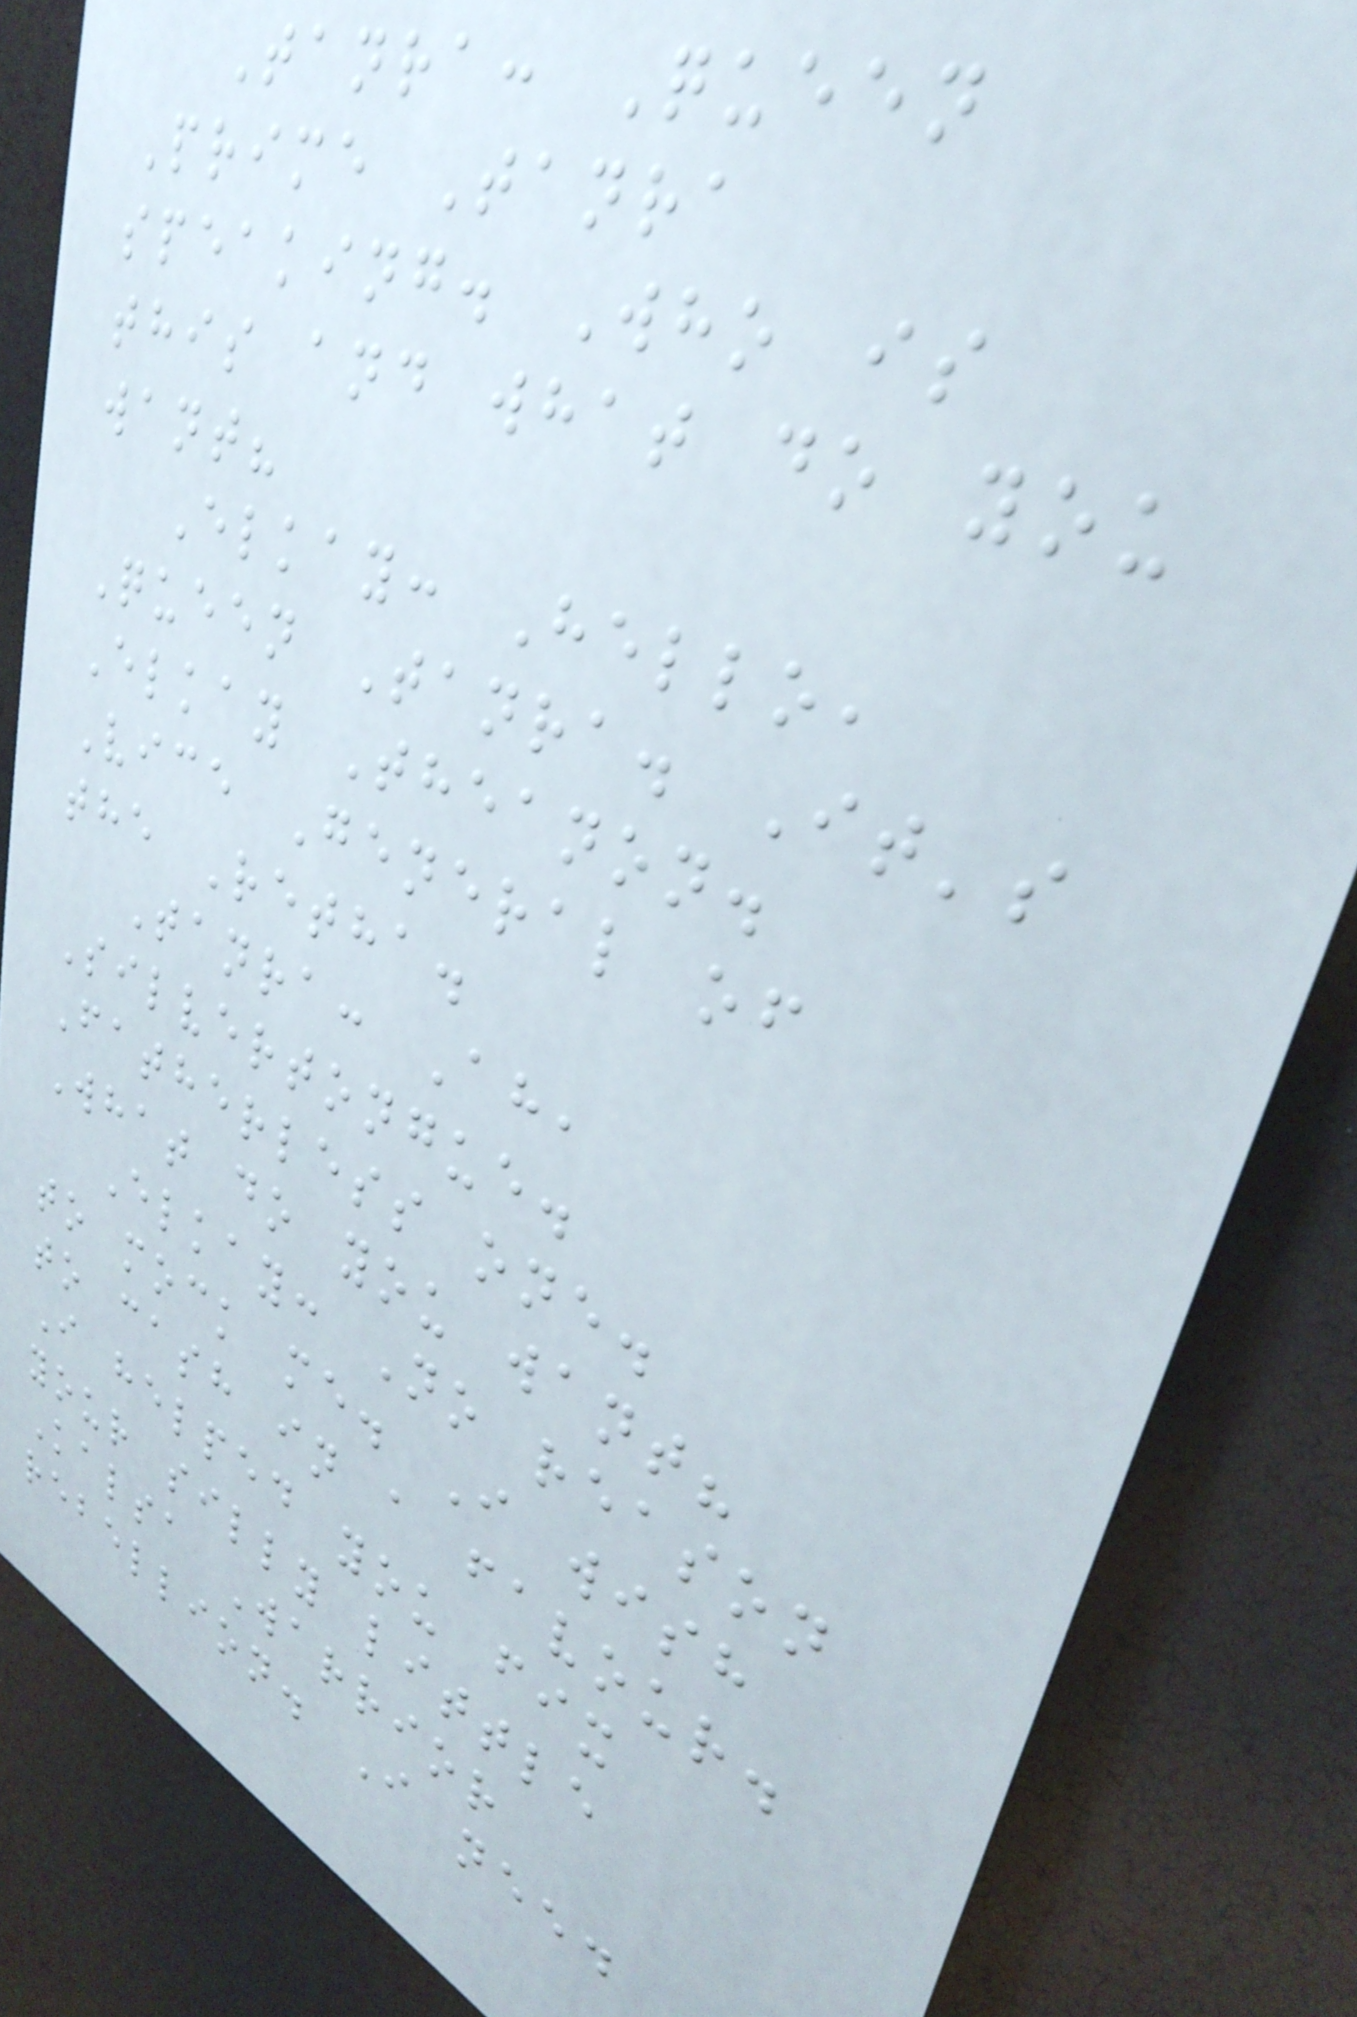Tanra: Queen
Prime Tanra
speaking. Who is
this and what do you
want?
Elkay: Hello,
Queen Tanra. It's
Elkay Theanon.
Vice General of
the Retha.
Tanra: Ah,
Silvertongue.
Fatherless one.
What do you want?
Elkay: No reason
to mock me. I wish
to cash in a favour.
I helped you fix
your silly little
Kalsa Warrior
rebellion. I need
